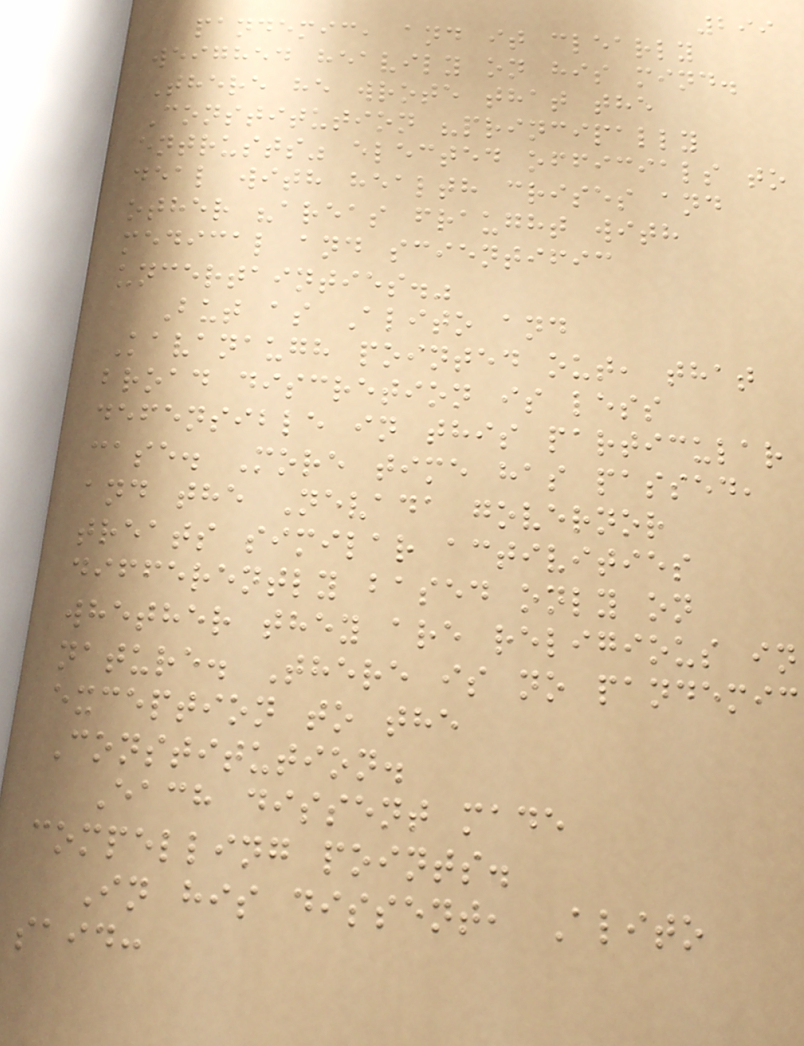299
pandemic, and it clearly
weighed heavily on his mind.
There he wrote that the
Constitution "principally
entrusts" elected officials to
deal with health crises and
other "areas fraught with
medical and scientific
uncertainties."
But as Alito and
Kavanaugh pointed out, that
broad discretion is less
defensible in this particular
case. More time has passed,
and the Nevada governor
treats similar activities
differently based only on
whether they are religious in
nature. There is no pandemic
exception to the
Constitution.
Each dissent made
compelling points.
In his dissent, Alito
said:
